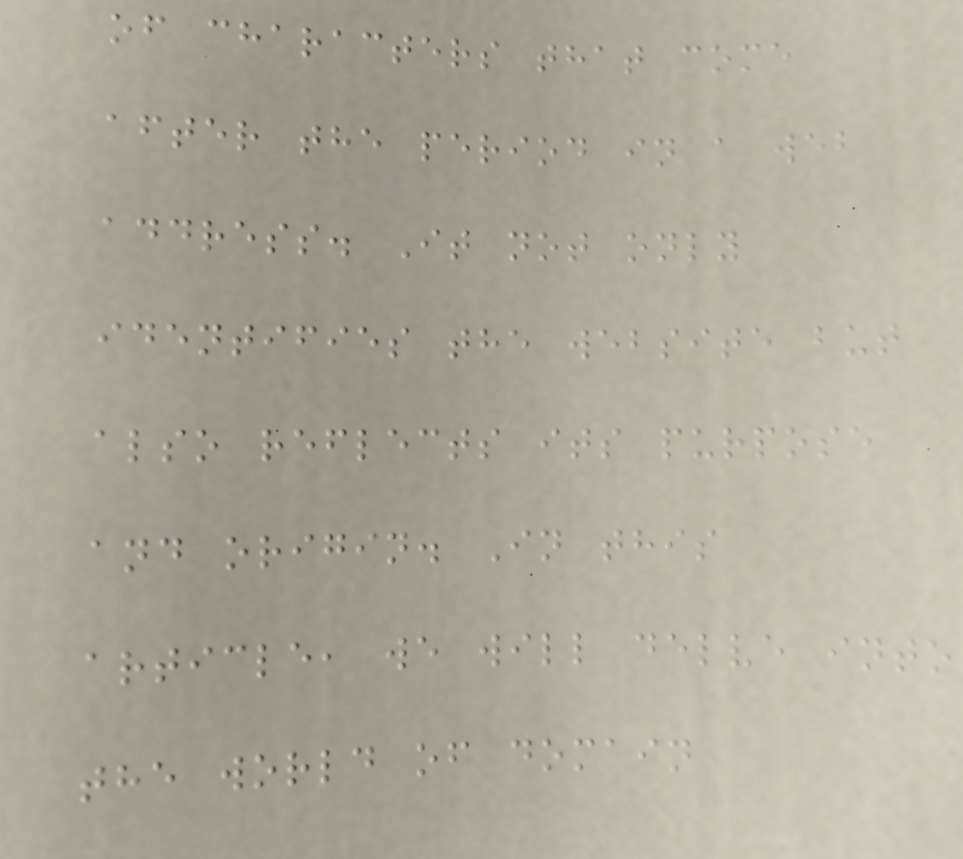of characters that come
after the period in a web
address. It not only
identifies the website but
also reflects its purpose
and origin. In this
article, we will delve into
the world of domain
